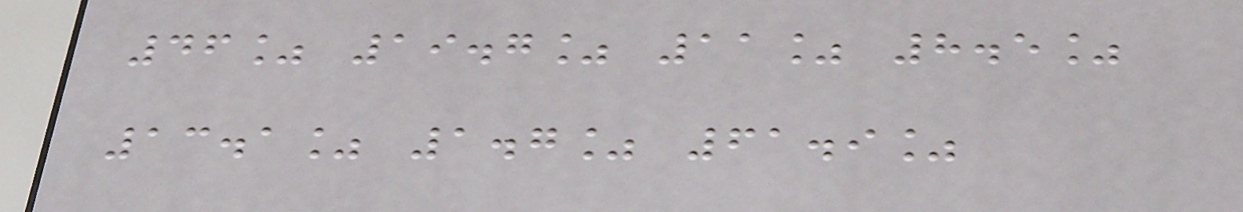46% 19.7% 11% 8.5%
13.1% 1.7% 61.9%
